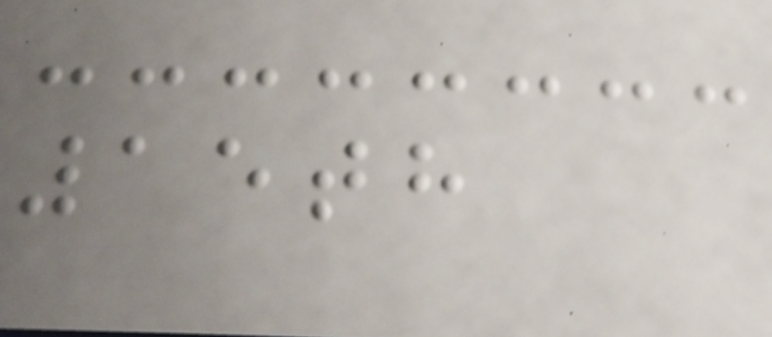15th
